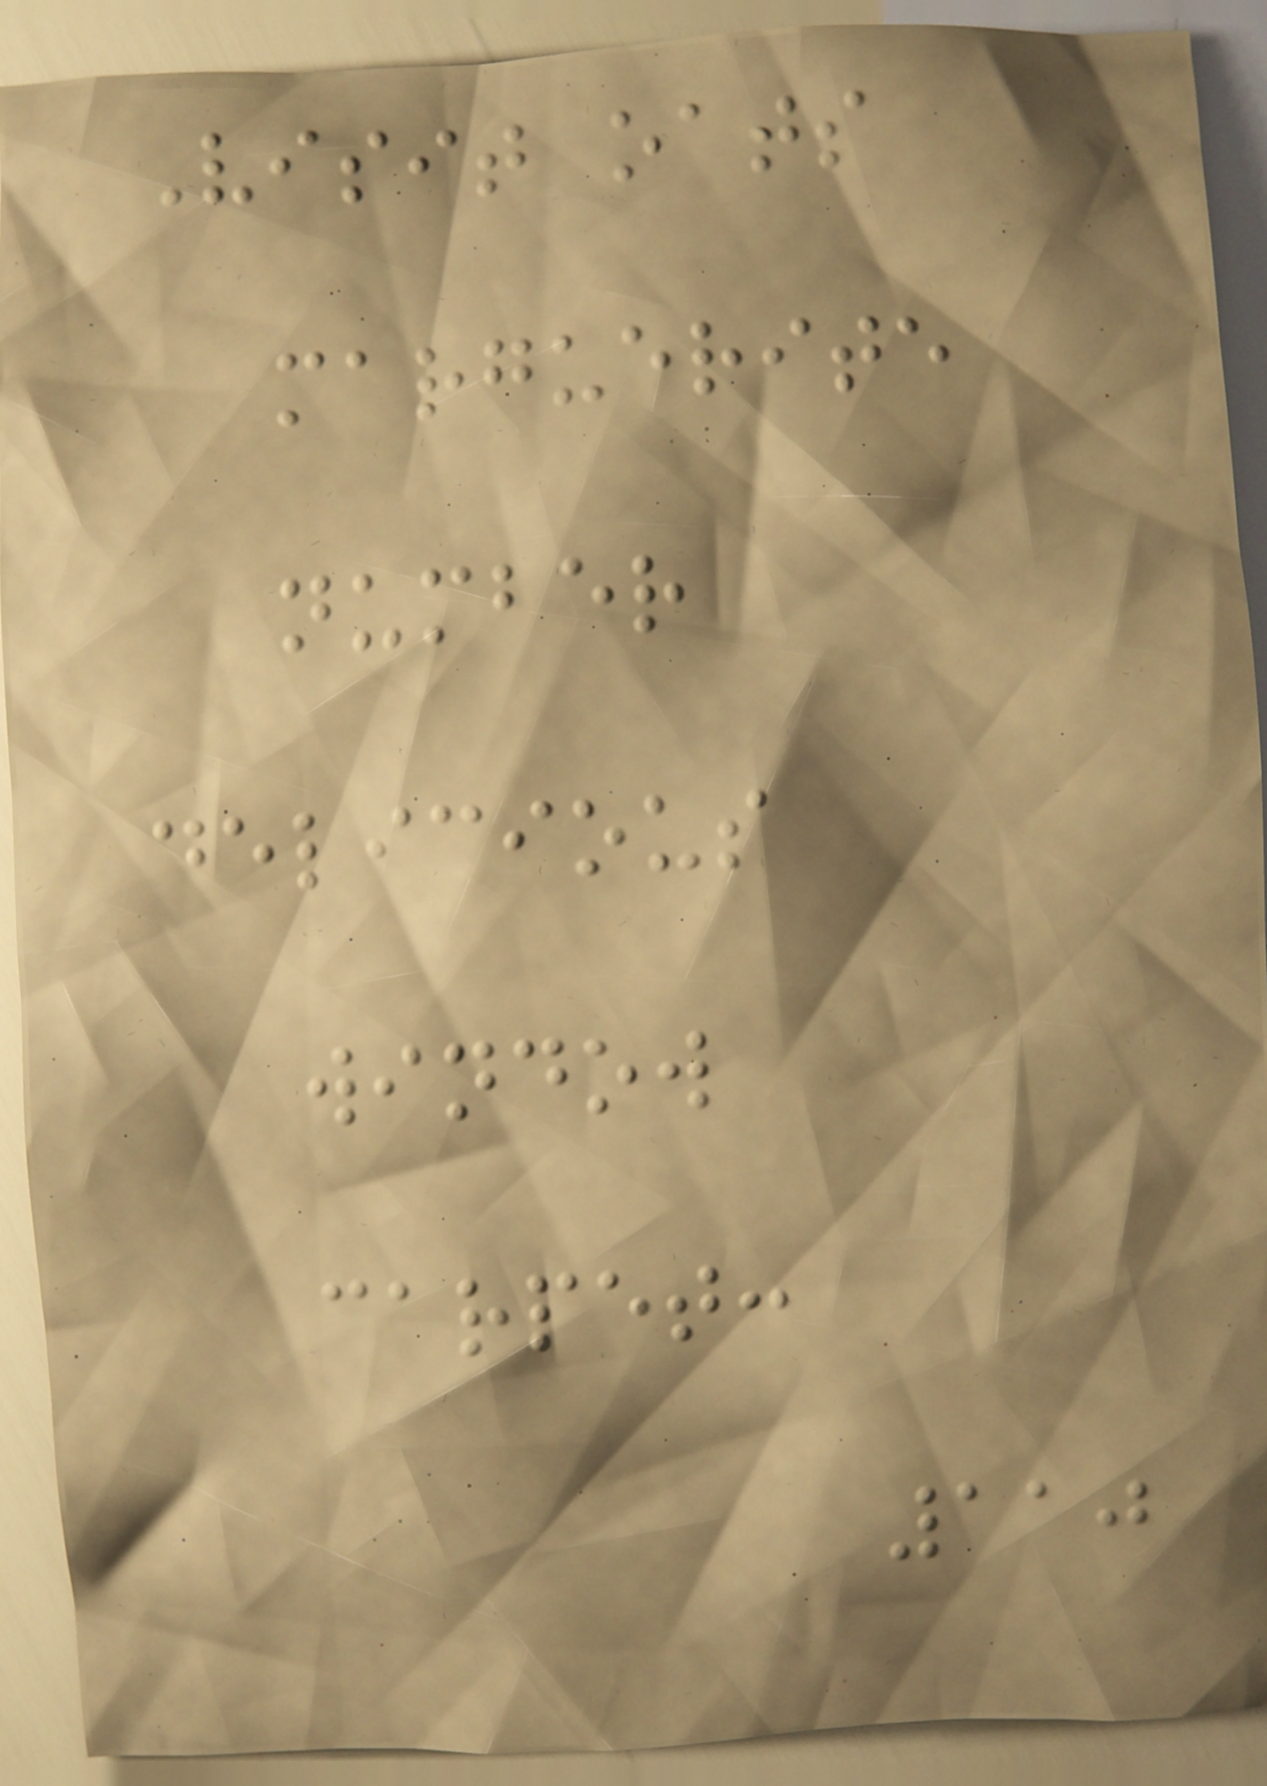Visit oats
marguerite
number
delicious
window
carpet:
110
